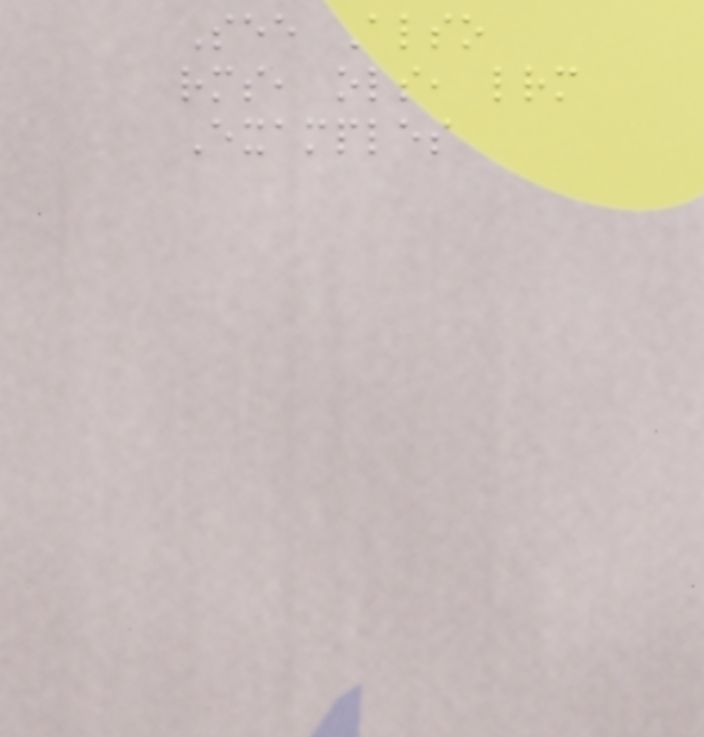See Also
rms, ols, lrm
Examples
